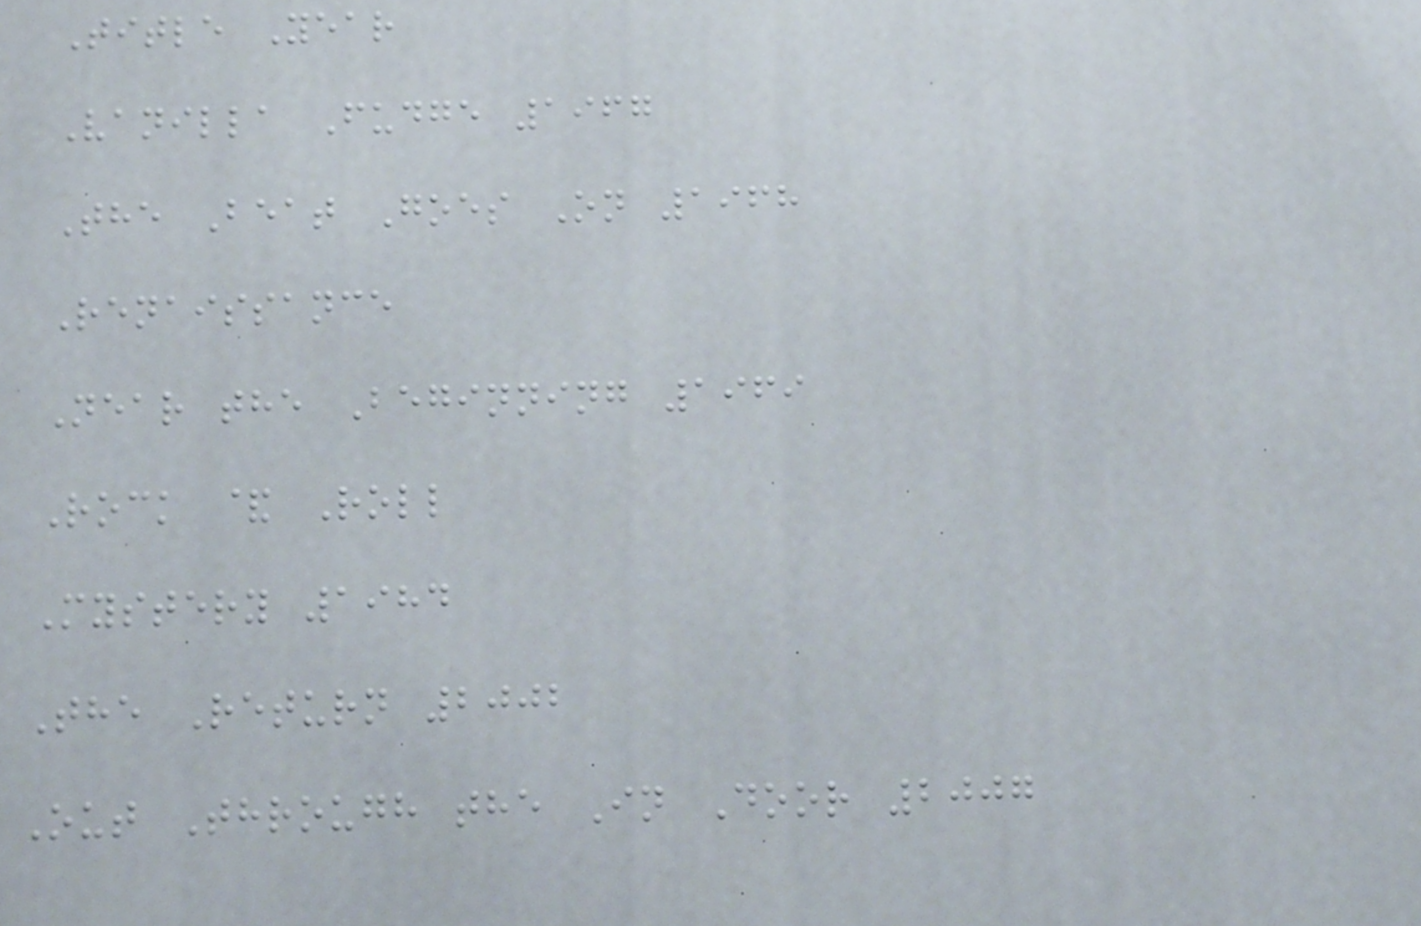Title Year
Vanilla Fudge 1967
The Beat Goes On 1968
Renaissance
Near the Beginning 1969
Rock & Roll
Mystery 1984
The Return 2002
Out Through the In Door 2007
